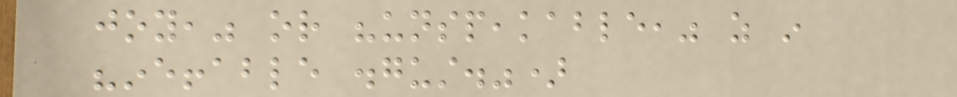joy," or "unspeakable," as in
"ineffable disgust.")
